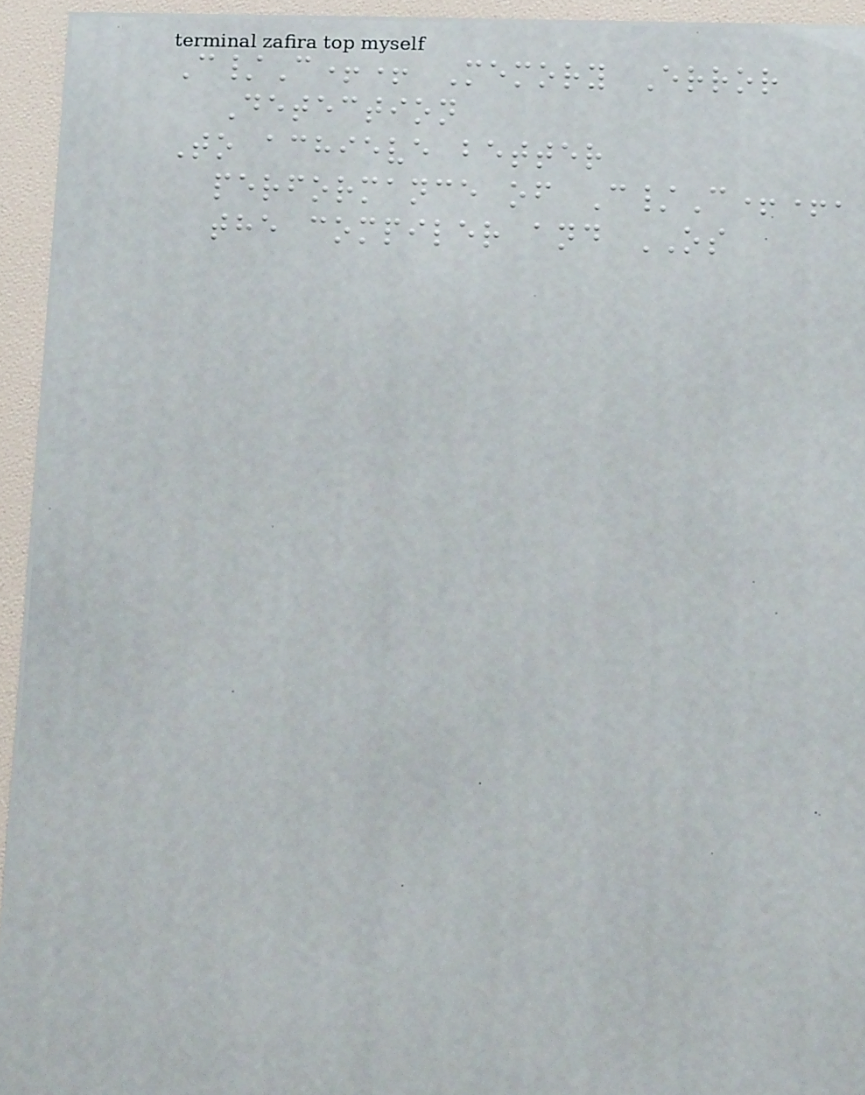C/C++ Memory Error
Detection
To achieve better
performance of C/C++,
the compiler and OS
